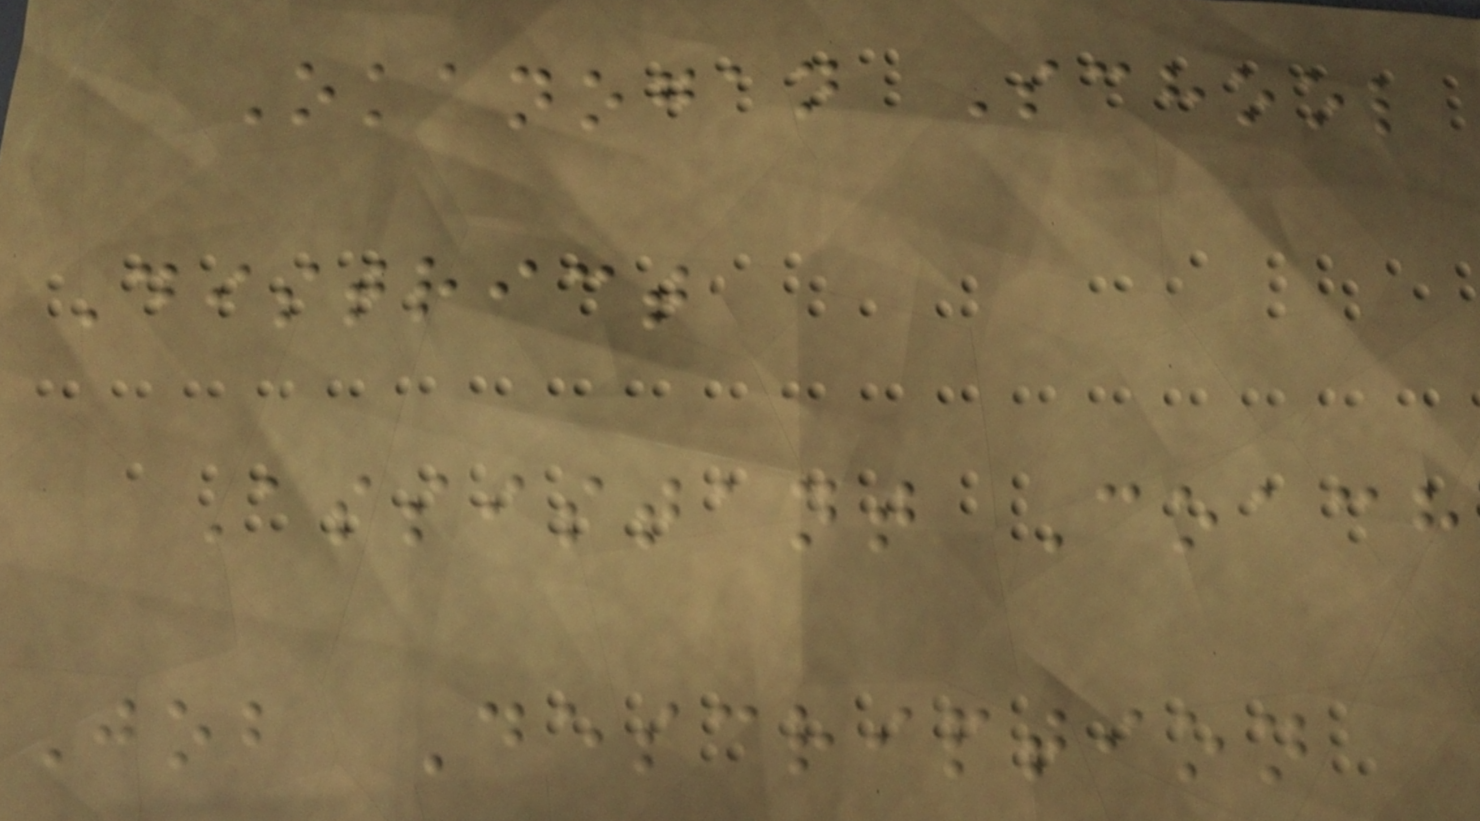Okanogan School
District
Assistant Coach
Job Description
